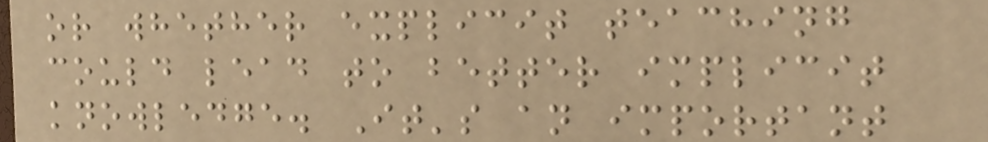or whether explicit teaching
could lead to better implicit
knowledge. It's an important
